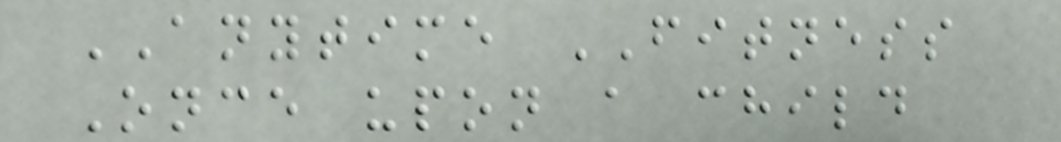ANYTIME FITNESS
Once upon a child
